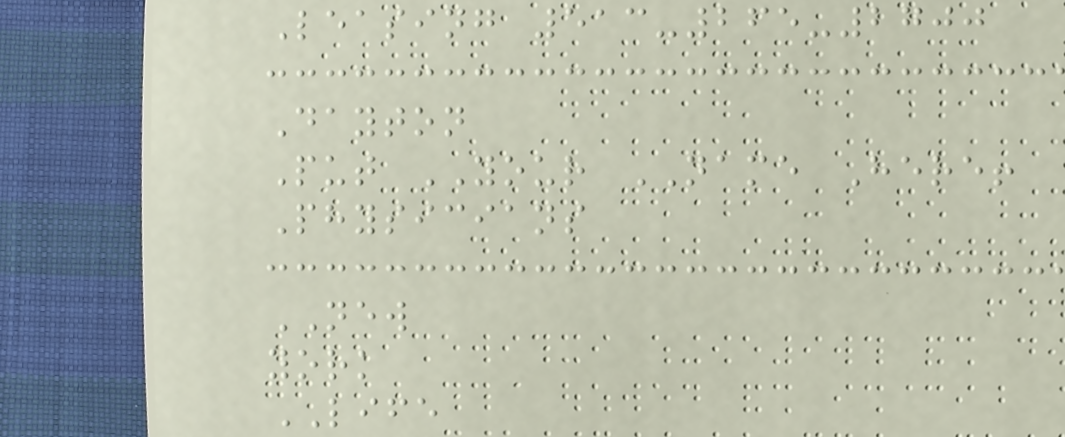Leasing 513-265-2700
Dayton
Put YOUR NAME Here!
Physicians
NEW
york
LIFE
